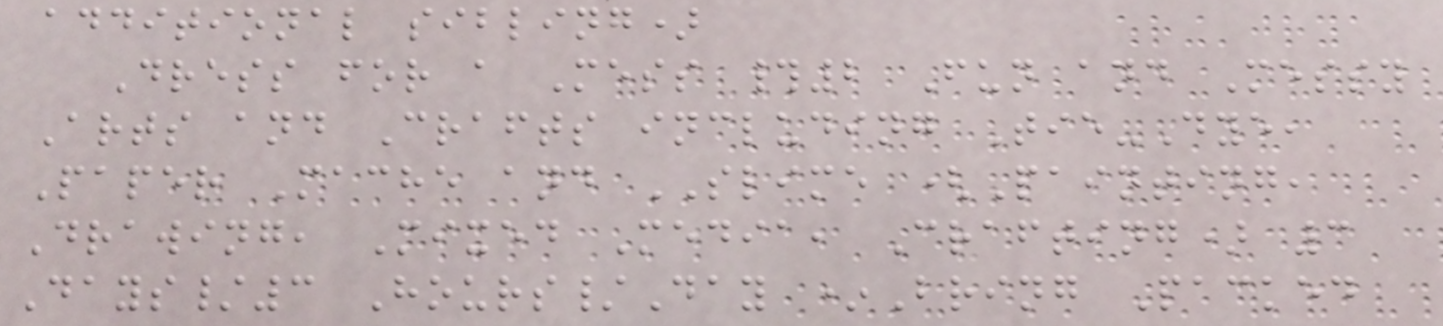additional sibling)
Dress for a Mess #2 Fun and Messy
Arts and Crafts including Tie-Dye,
Paper Mache and SLIME (Painting,
Drawing, Mixed Media, Crafting) 3
Days/3 Hours/Day *Bring Packed
